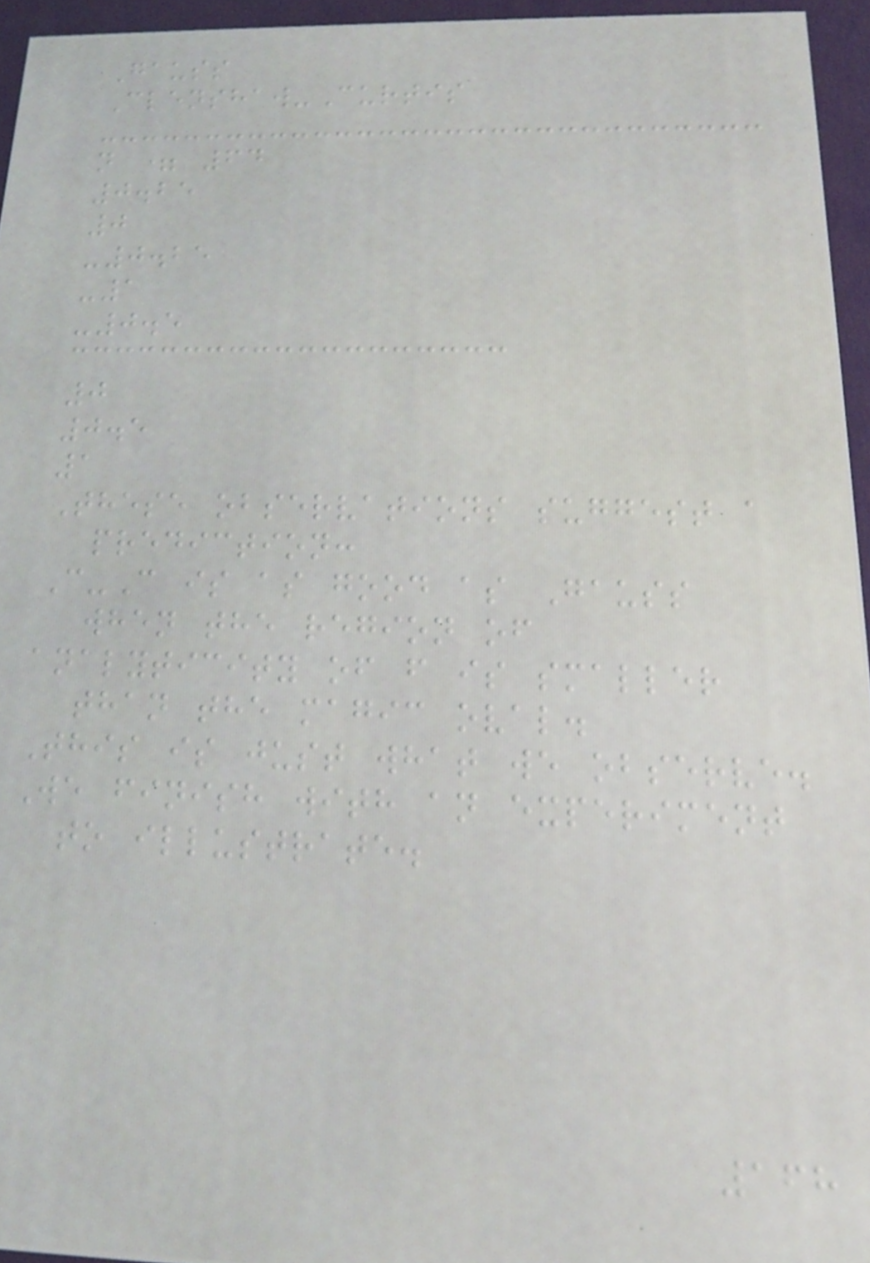Gauss
Clenshaw-Curtis
n = 64
0.25
0
-0.25
-1
-0.5
0
0.5
1
These observations suggest a
prediction:
C-C is as good as Gauss
when the region of
analyticity of f is smaller
than the magic oval.
This is just what we observe.
We finish with an experiment
to illustrate.
168
